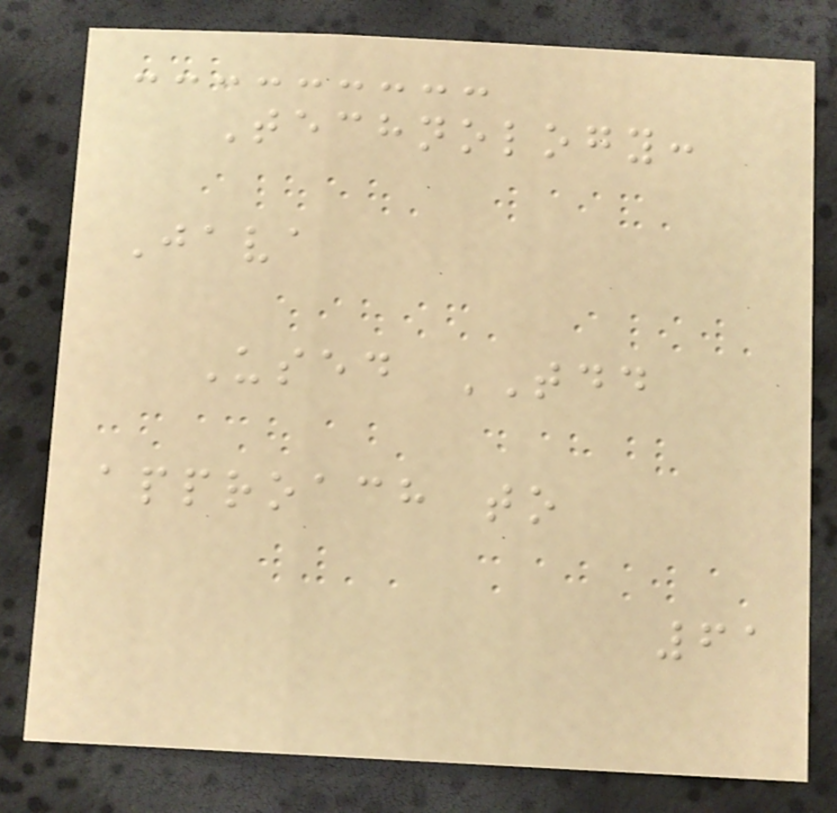Technology:
Java
Used TDD
approach to
61
